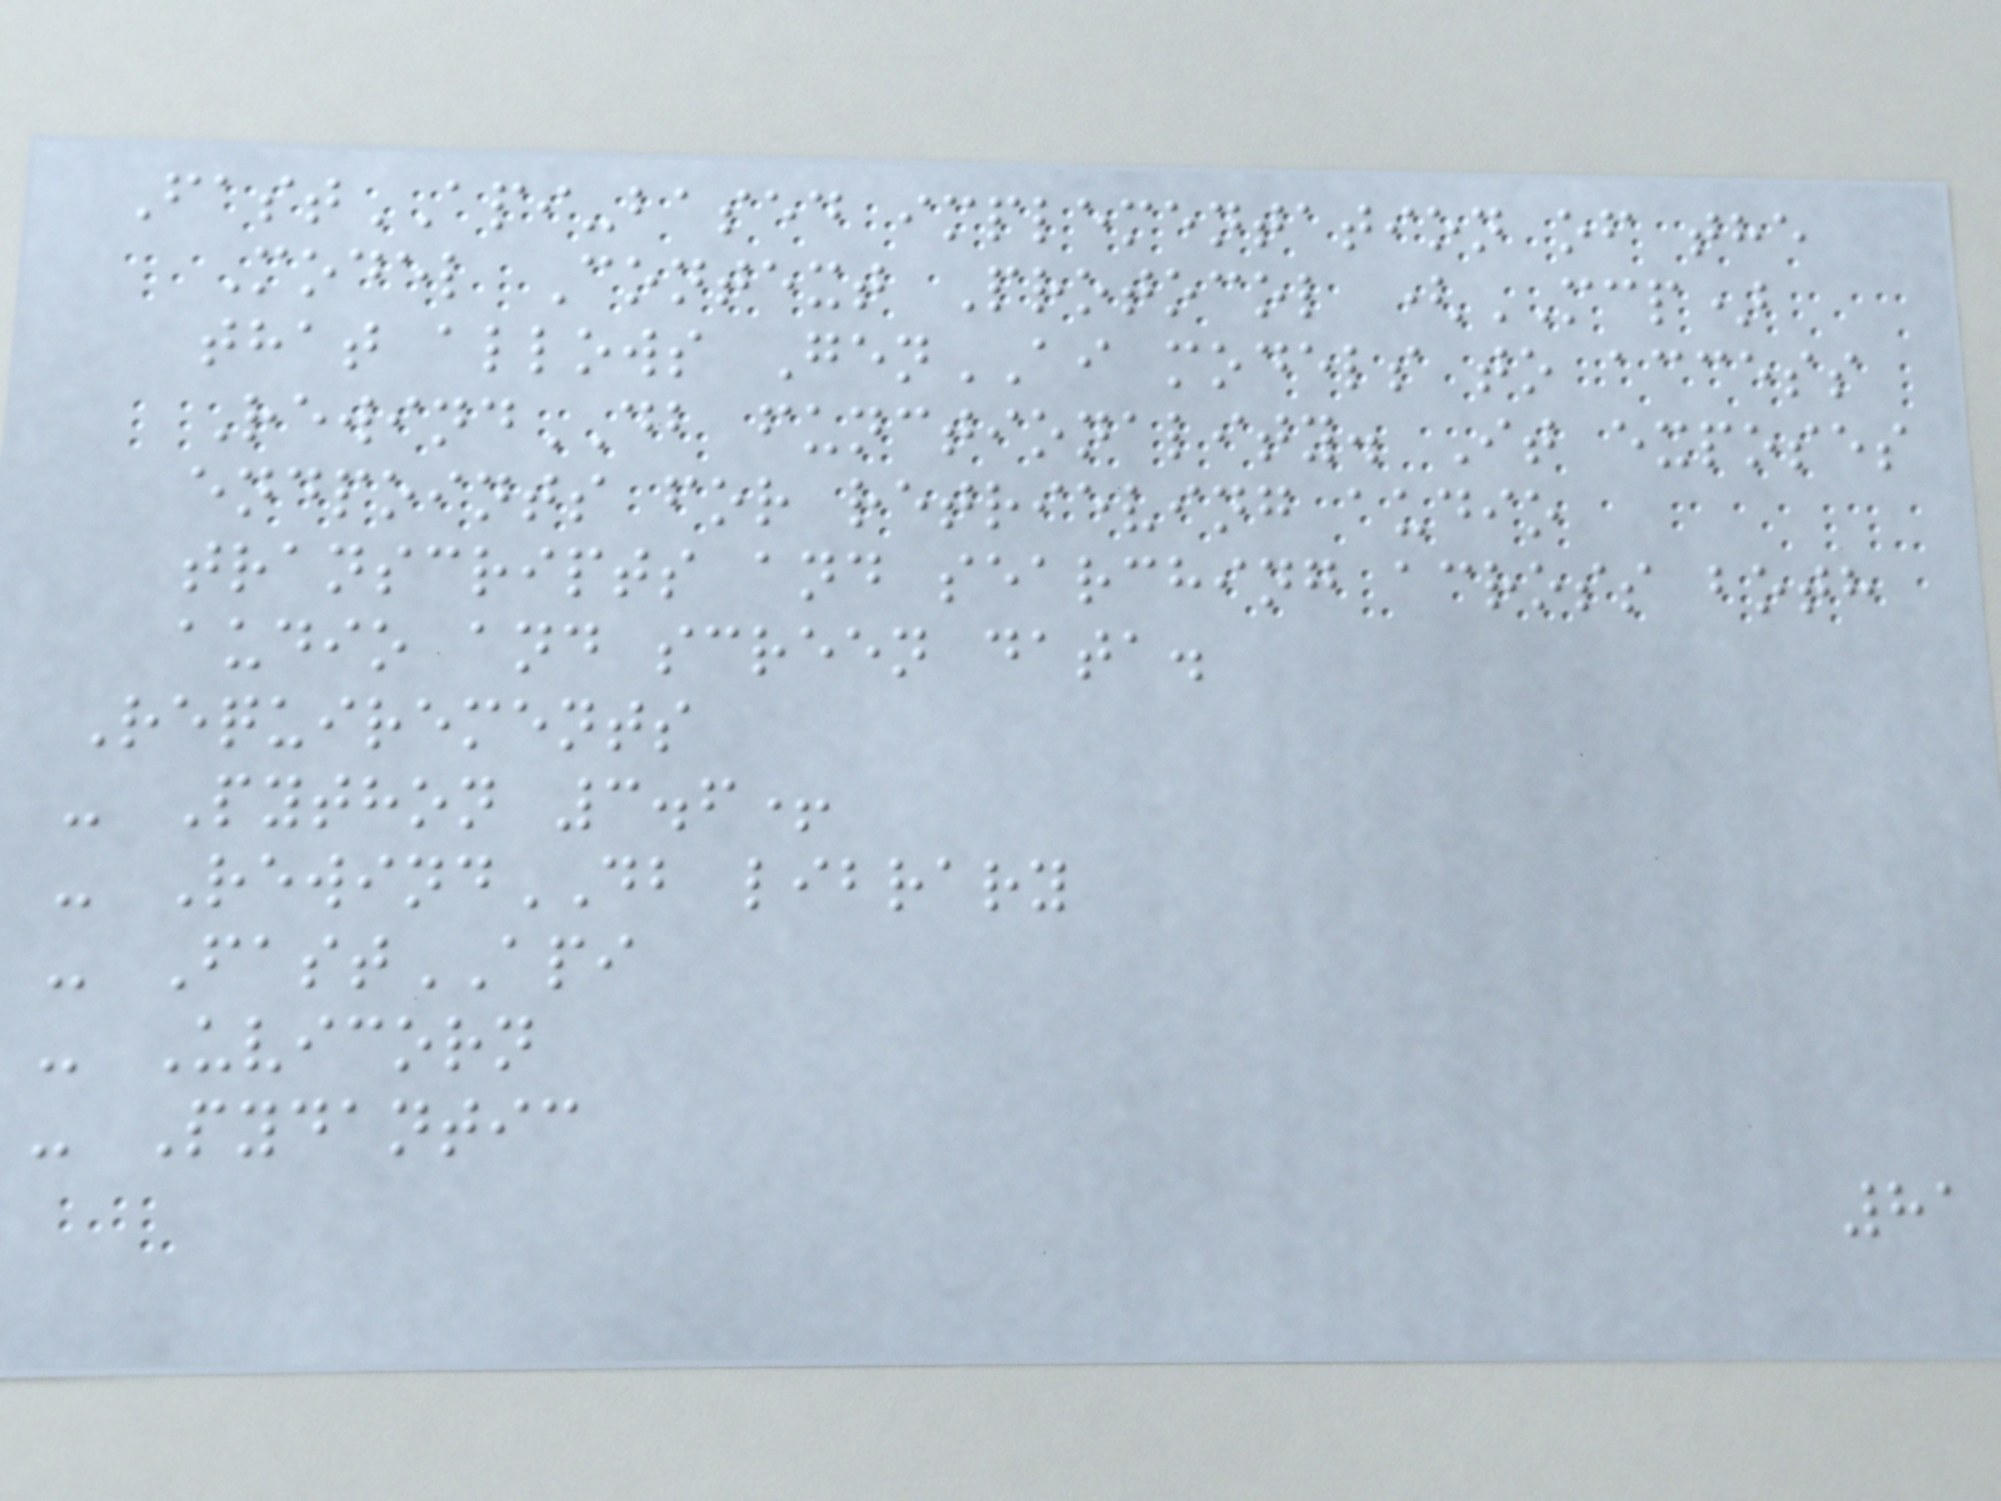FastAPI-based implementation of the
Model Context Protocol (MCP)
that allows GenAI models to access
RewindDB functionality. It exposes
endpoints for retrieving audio
transcripts and searching across both
audio and screen data.
Requirements
- Python 3.6+
- RewindDB library
- FastAPI
- Uvicorn
- Pydantic
81
